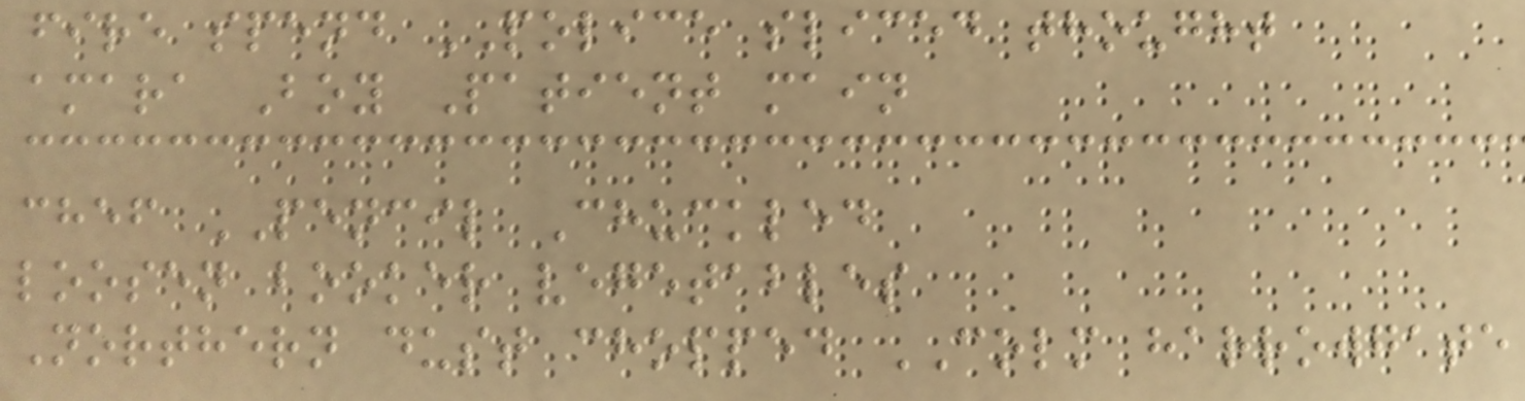fire spend POLICE sliced thought
amara Boy Patient main
chef PENCIL Chuckled
loosen booker vegetables
Northern dust chopped COLM harrowgate
